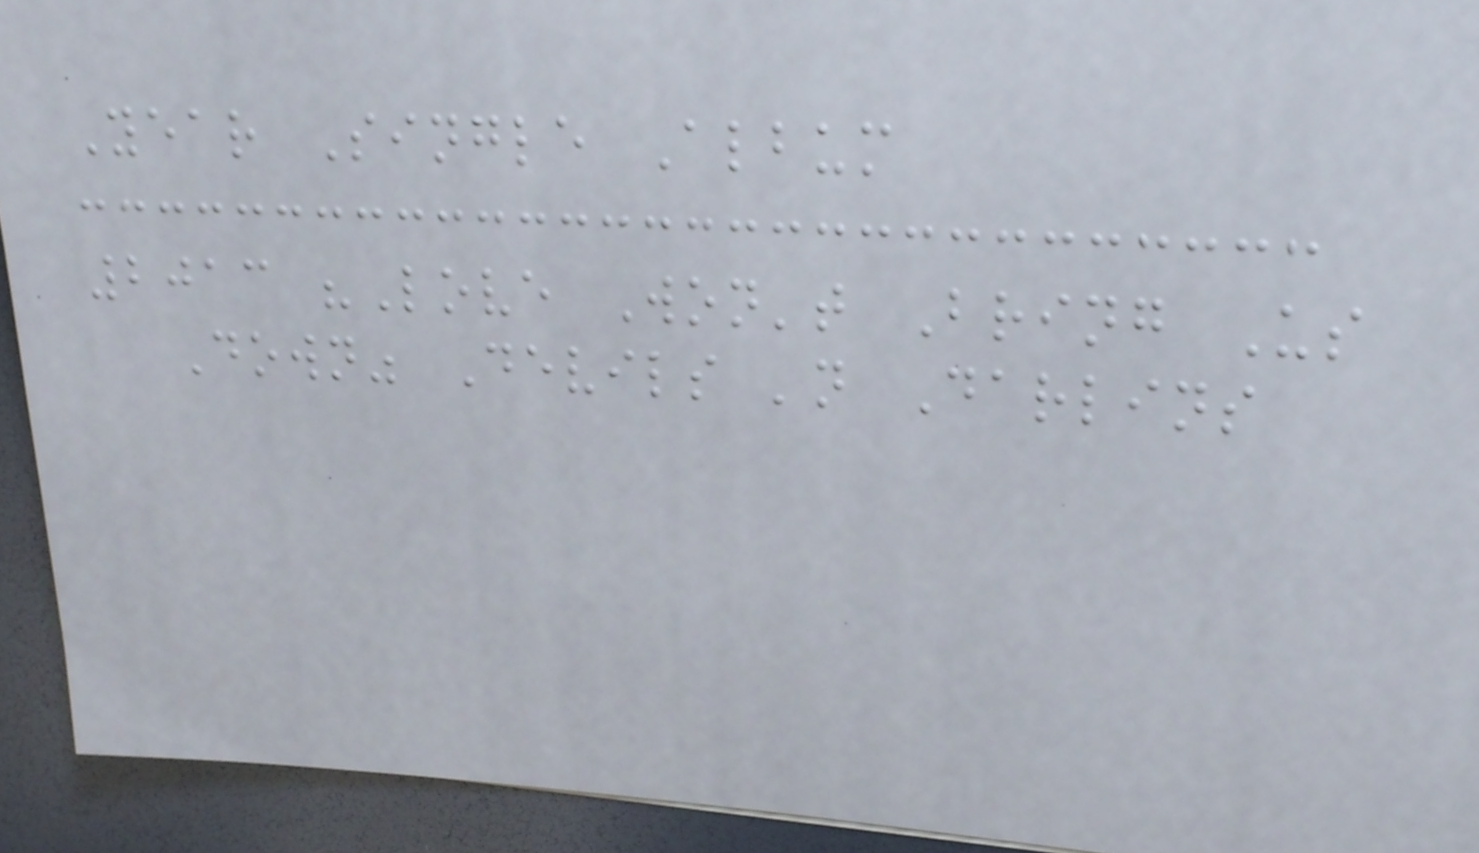Year Single Album
2013 "Love Won't Bring Us
Down" Devils 'n Darlins
